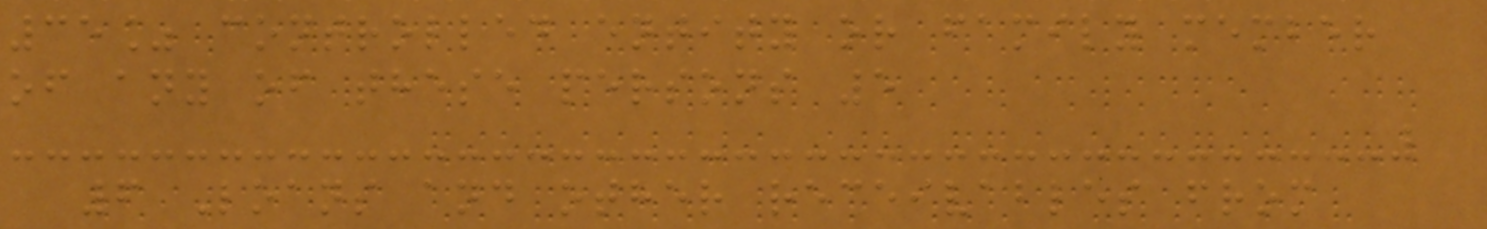35% controlled entity or family member
of any of these persons 5
6 Loans and other receivables from
